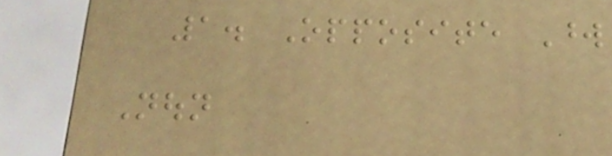1. Opposite Word
Noun
